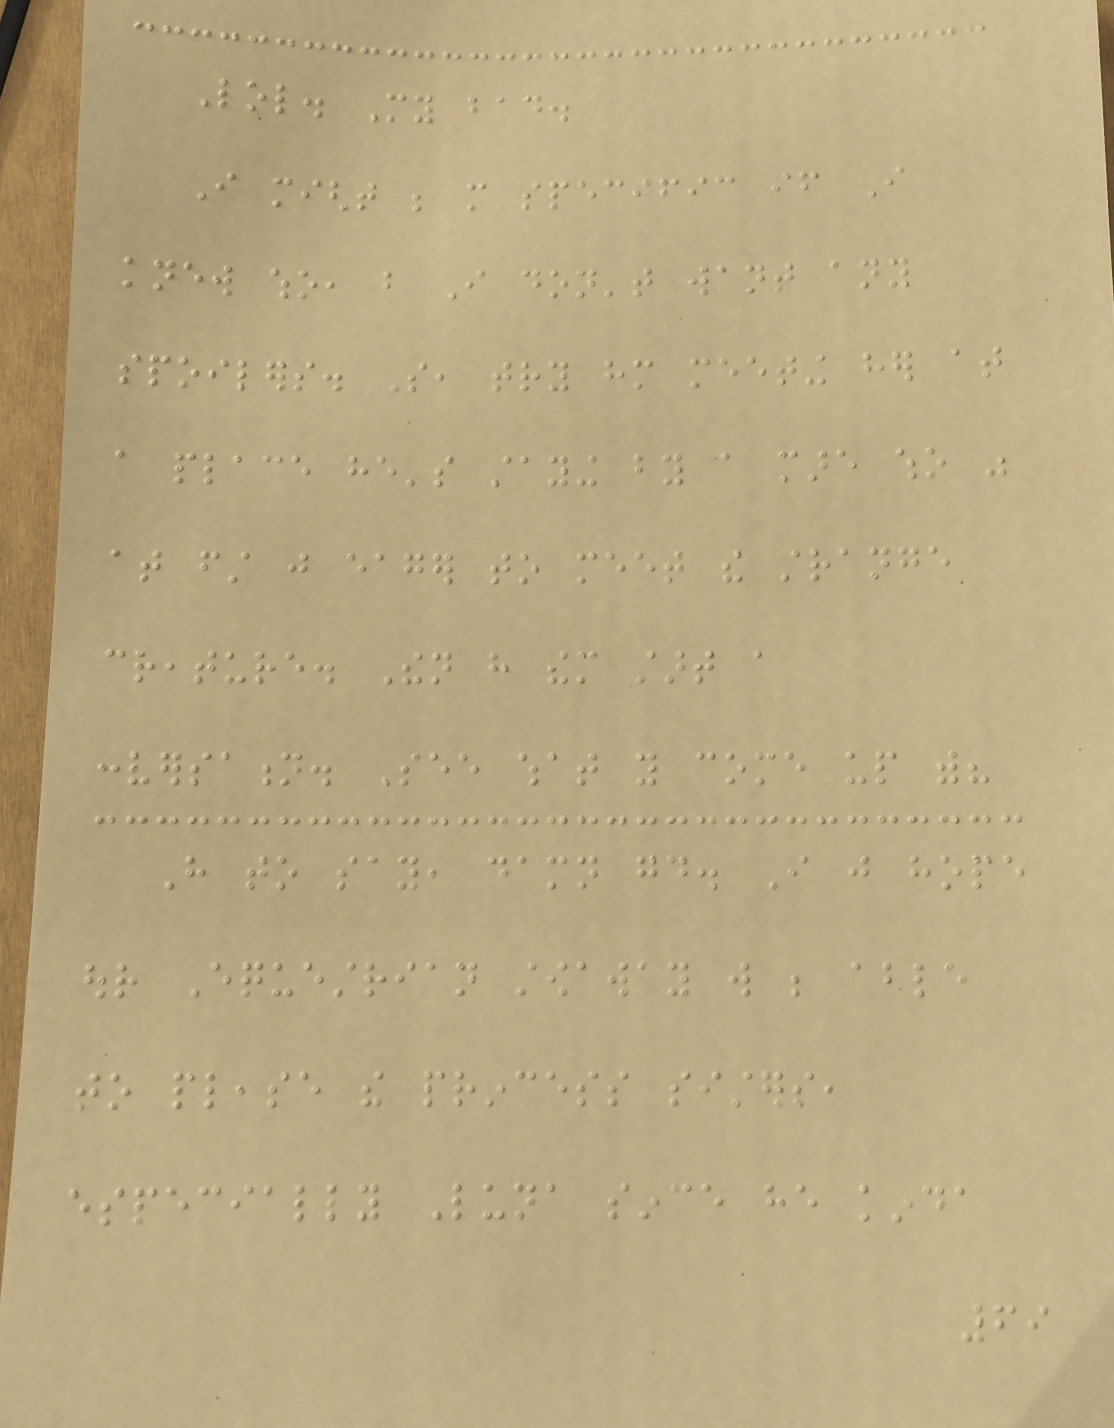Lol. My bad.
I might be more specific if I
knew who, but I don't want any
spoilers. So, try him meeting her at
a place he's staying by a mare who was
at first just eager to meet the strange
creature. Then have them start a
conversation. See what you come up with?
Have to say, damn good. I just hope
our Equestrian stowaway will be able
to please the princess sisters,
especially Luna since he kinda
69
